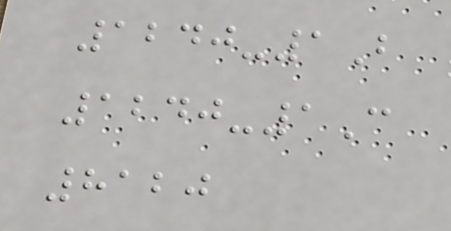1240-1B
1240-1C
8120
